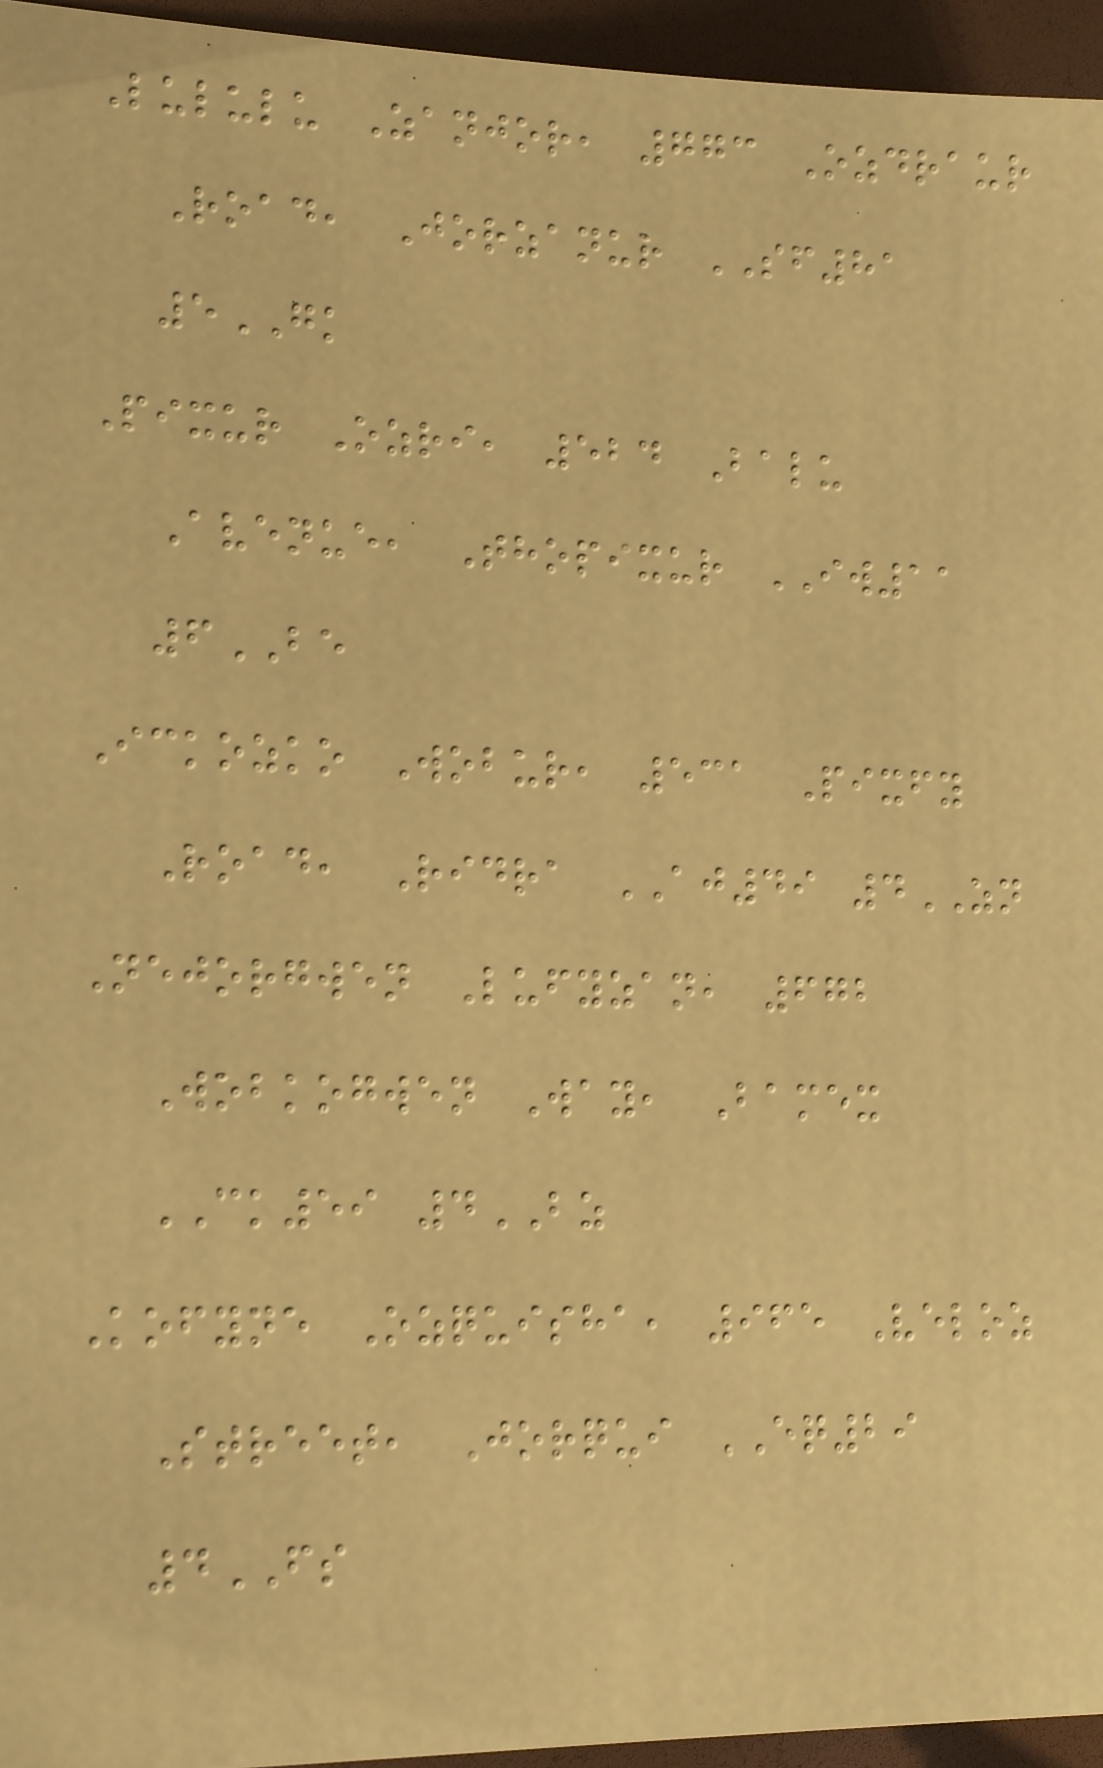Lululu Zanjor, 773 Ozdraur
Road, Jorzanur SF81
5GK
Pixur Ozri, 524 Balu
Avenue, Thopixur IW11
6BE
Ickozko Wobur, 531 Pixfy
Road, Ridra AJ49 4ZN
Nejorgwen Lufyzan, 672
Wobkogwen Way, Bamex
CK59 4BZ
Kofyne Ozquisha, 965 Veloz
Street, Jorqui EQ29
4FS
